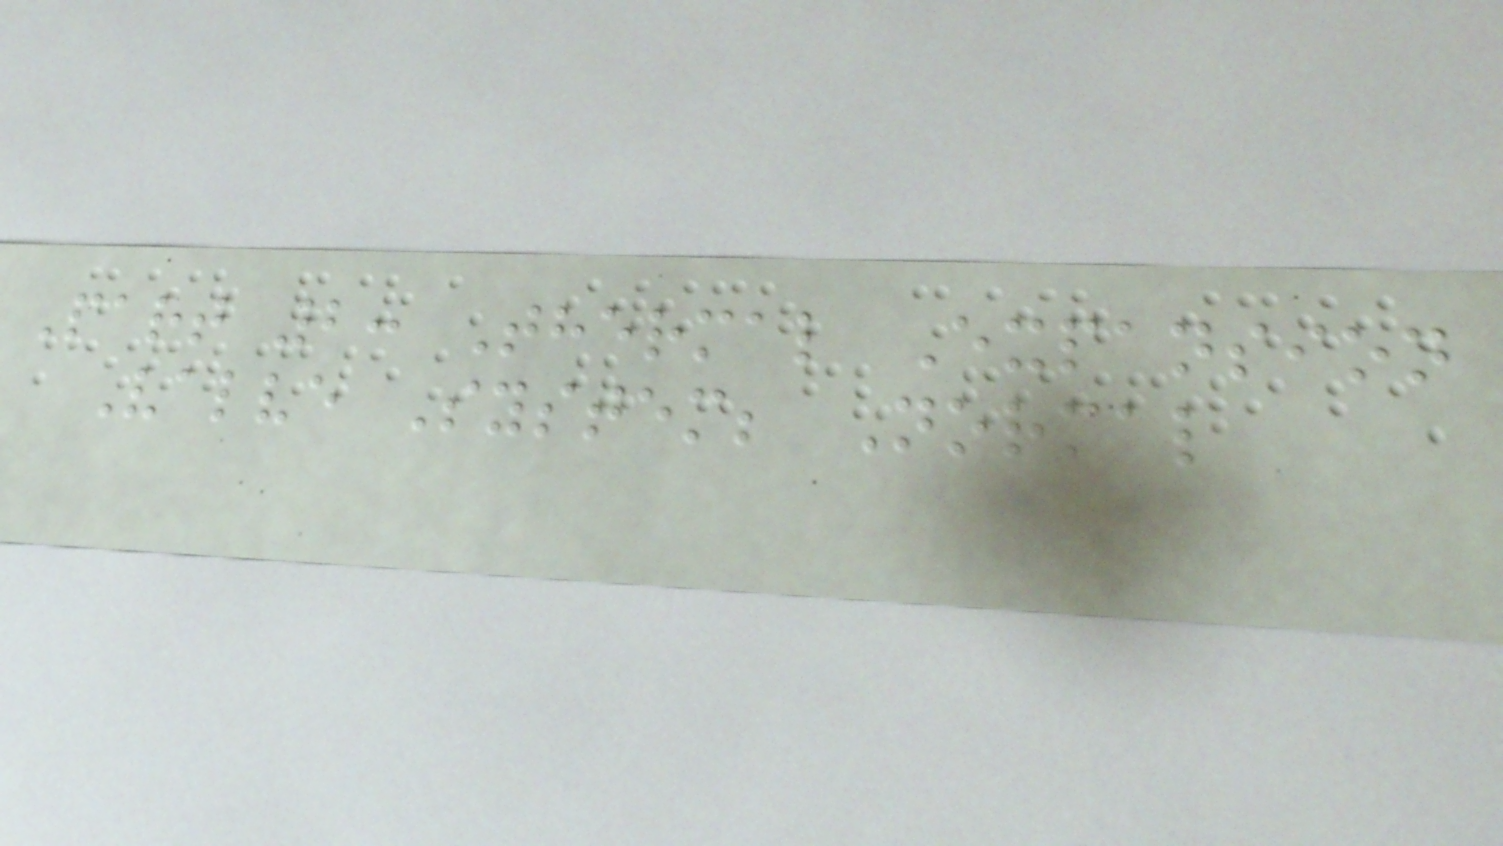Part 2: Thermal Expansion
Valve System; Normal
